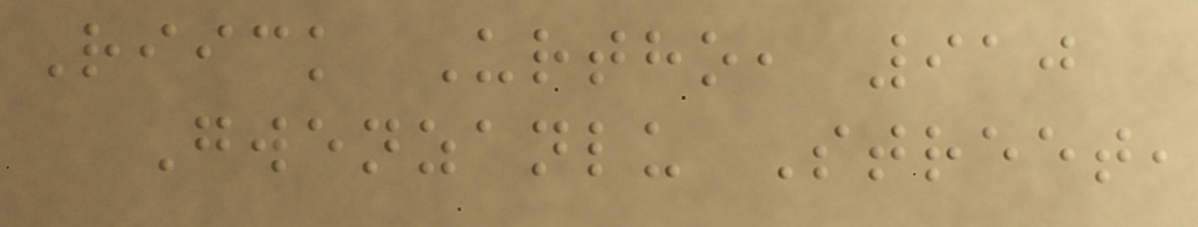Riick Urtho, 910
Gwenzanlu Street,
